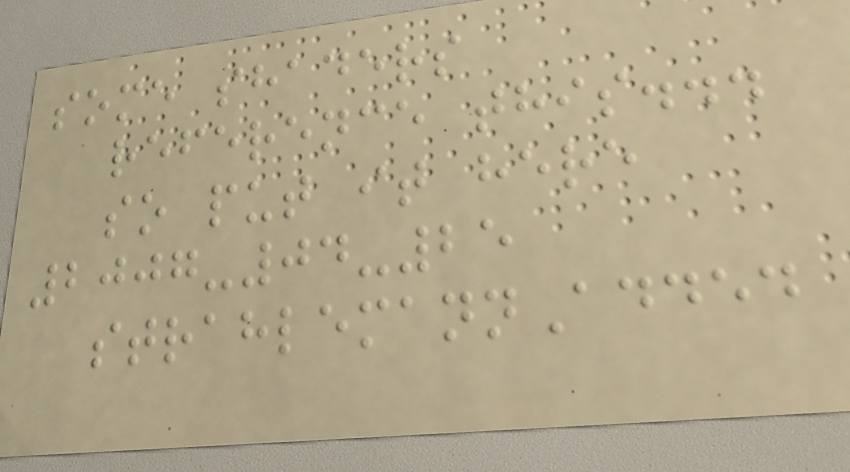some shaders
reference this...
so put it here
2007-04-25
strahlemannAdded
